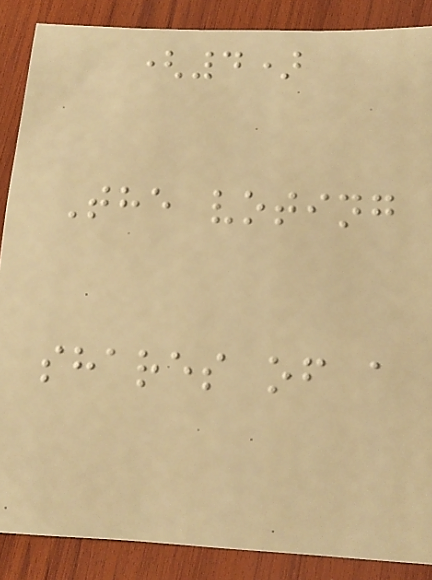(4)
The voting
shares of a
